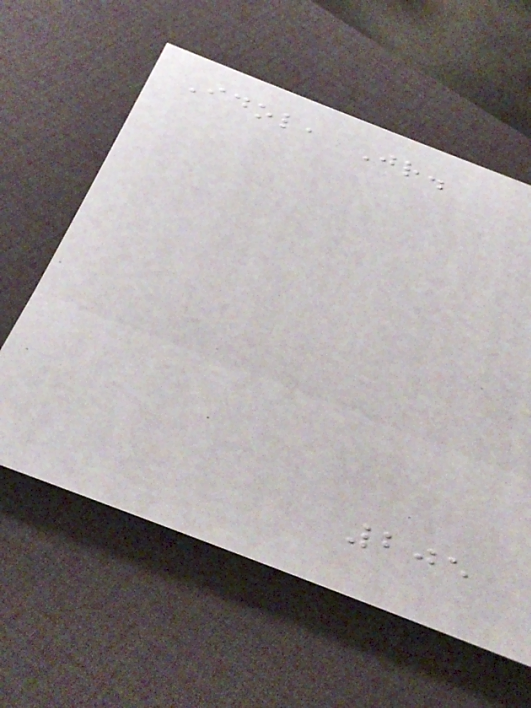Idol, Jr.
205
